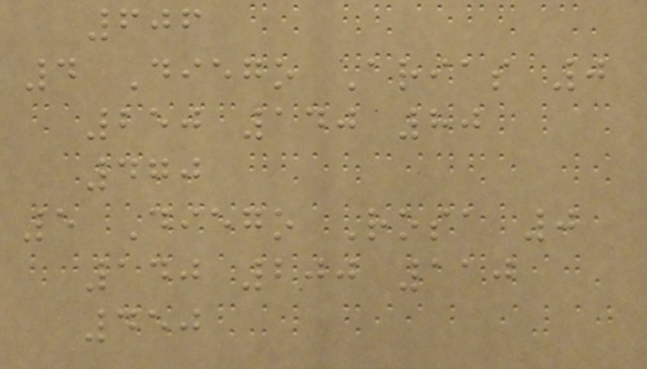606
4 Diego Arias 0
250 140 80
470
5 Diego Rosa 0
140 200 110
450
